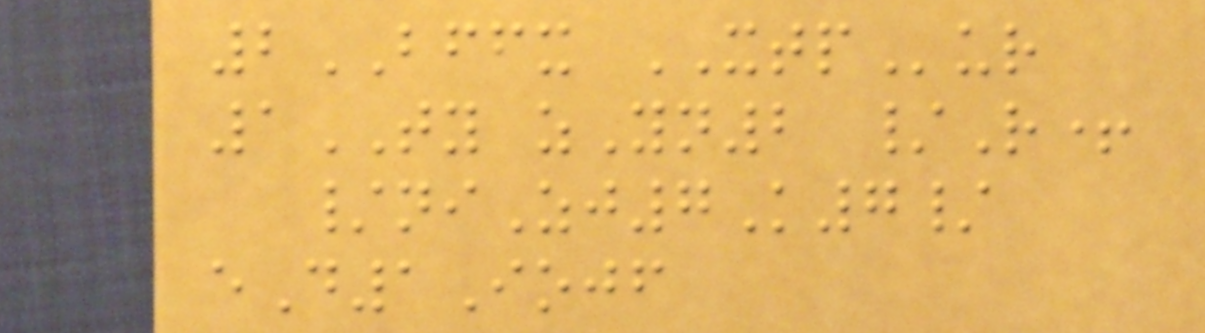2BFFX XTPur
1TY zYn2 /R+
/niZj7K7/
eD1Iojf
